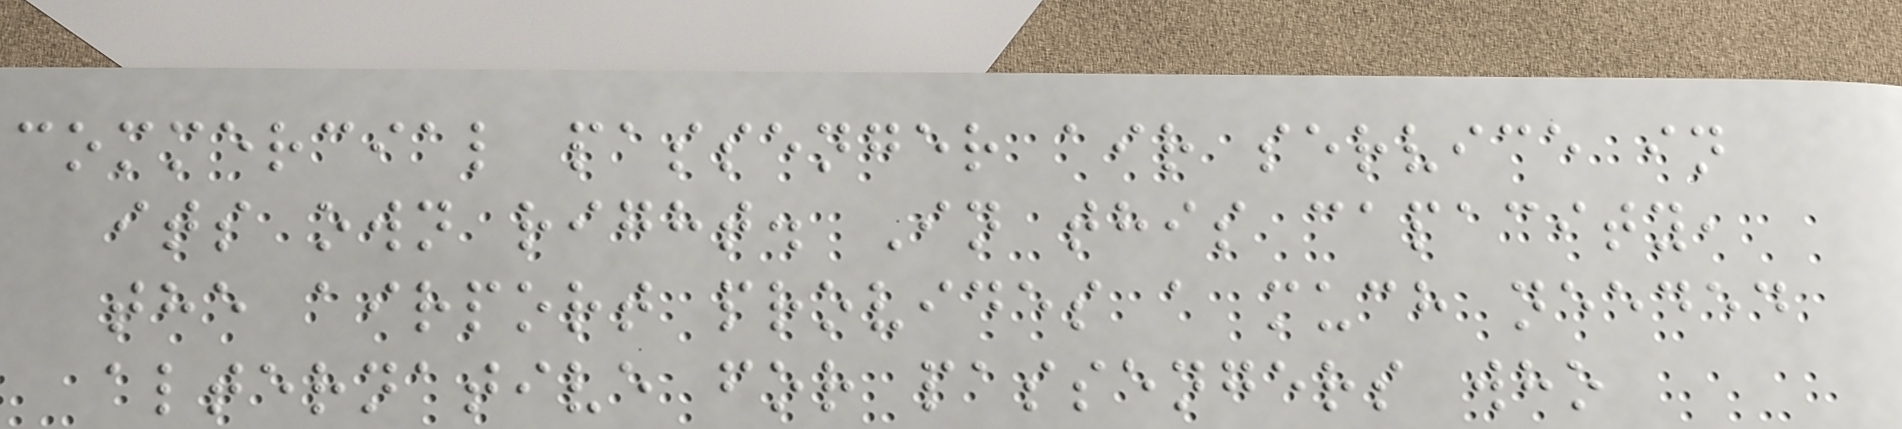commercial passenger air service in
its own right. In this capacity,
the airport provides a much needed
alternative for passengers who
